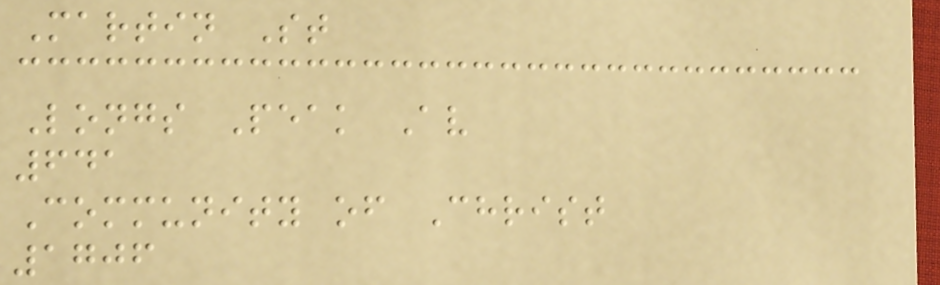Martin St
Longs Peak Av
641
Community of Christ
1706
